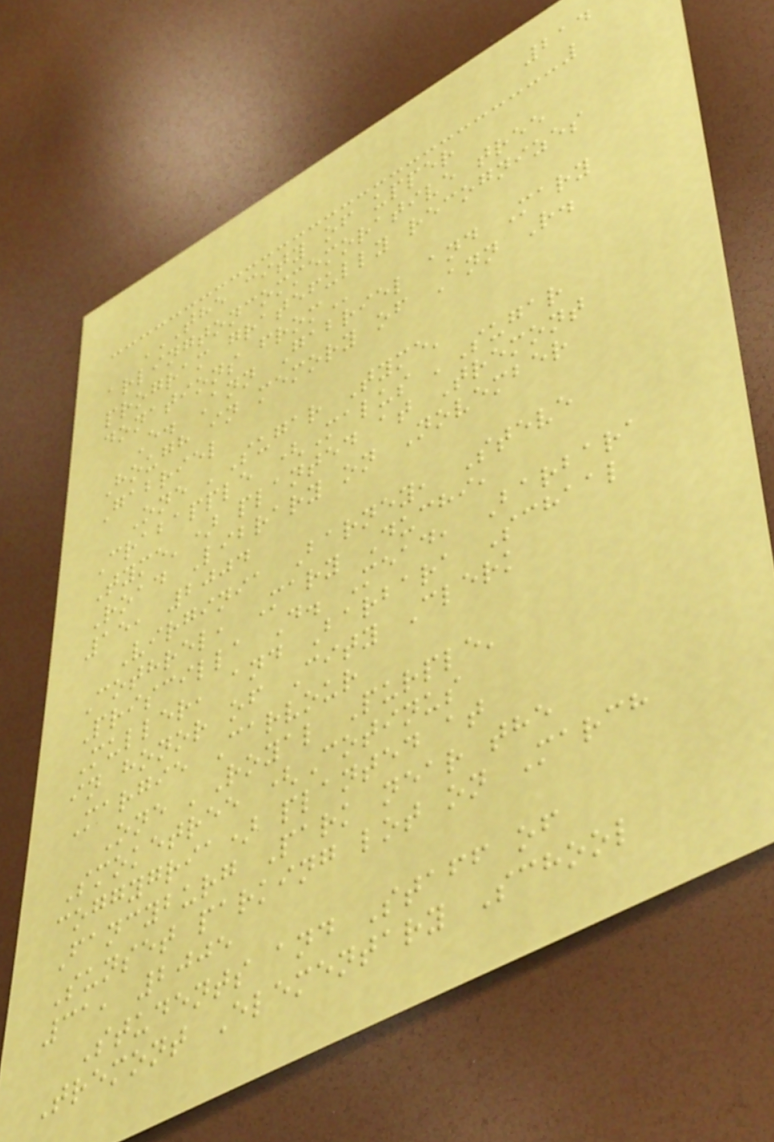214
THE CITY OF UPPER
ARLINGTONCOMMEMORATIVE TREE
PROGRAM GRATEFULLY RECOGNIZES
DONATIONS FROM
E. Ann Gabriel and Mary
Hough in memory of Ann R.
Gabriel
One 'Sugar Tyme'
Crabapple (Malus 'Sugar
Tyme') planted at Tremont
Road Library on November
15, 2004
Virginia Barney, Steve
Cothrel, Mary Duchi,
Priscilla D. Mead, Barbara
Muller, and Barbara Schaal
in honor of City Clerk
Margie Carvour
One 'Royal Purple'
Smoketree (Cotinus
coggygria) planted at
Fancyburg Park near the
Sunset parking lot on March
31, 2005
Students and Staff of
Tremont Elementary School
